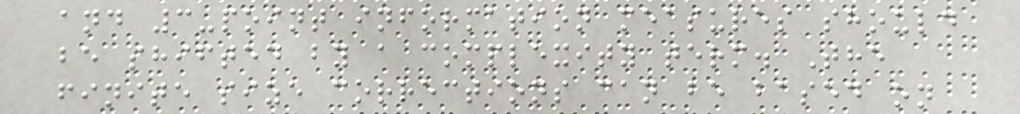and 3-point information measures should
be shifted by a complexity term. The
finite size corrections can be based on
